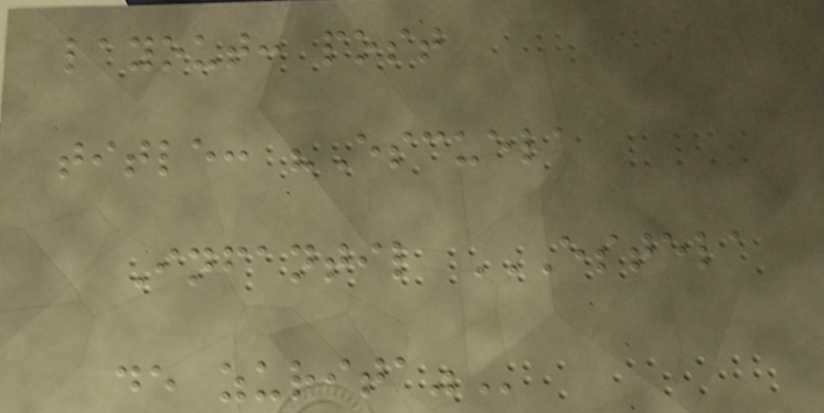layout: post
title: "Escuela
Infantil ESTELA
DE ZURITA"
